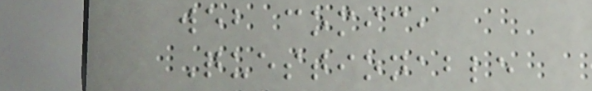web comic,
Questionable
